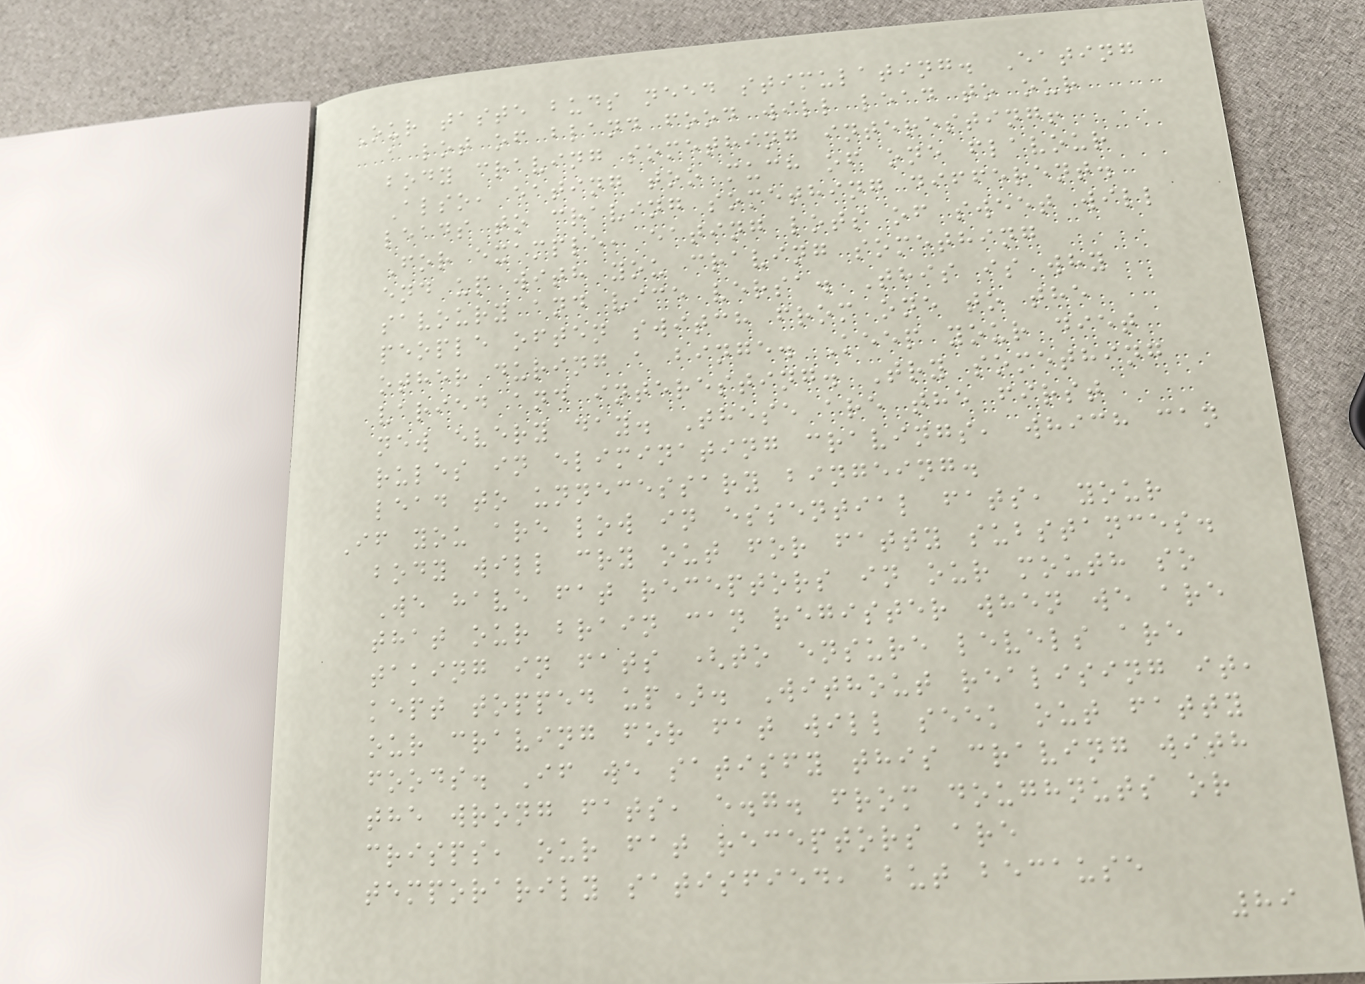Our taste buds need stimulating. Eating
a lot of bland food will lead to our
body craving something interesting!
Also, eating too much of one flavour
leads to craving something different.
For example, eating lots of sweet will
end up with you craving something
savoury and vice versa. This is why
people often switch from one to the
other during a binge. Keep your diet
varied and interesting. Try something
new every day. These are the first
rules in eliminating cravings, which can
lead to unnecessary bingeing.
If you are low in essential fats, your
body will cry out for fatty substances.
We have fat receptors in our mouth so
that our brain can register when we are
taking in fats (to ensure levels are
kept topped up). Without realising it,
our craving for fat will seek out fatty
foods. If we satisfy this craving with
the wrong fats, e.g. from doughnuts or
crisps, our fat receptors are
temporarily satisfied, but because
89
